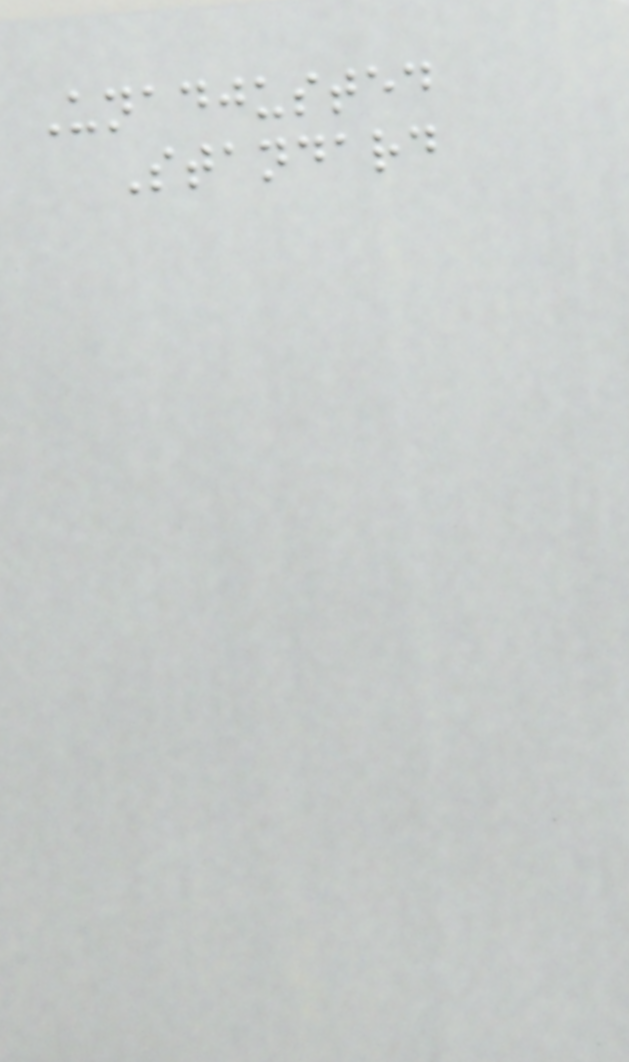Unadjusted
Standard
